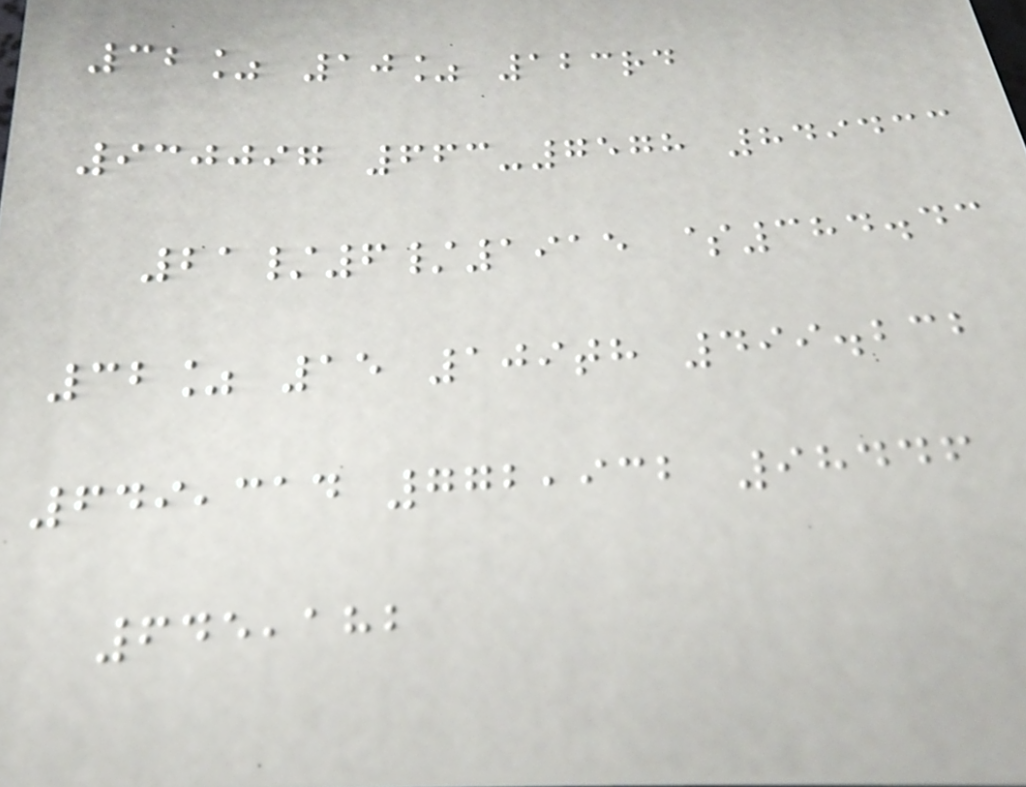32% 10% 123rd
930097 663-7578 849433
21/6/1915 $384.43
32% 15 109th 499.232
649,314 772,932 98446
645,182
